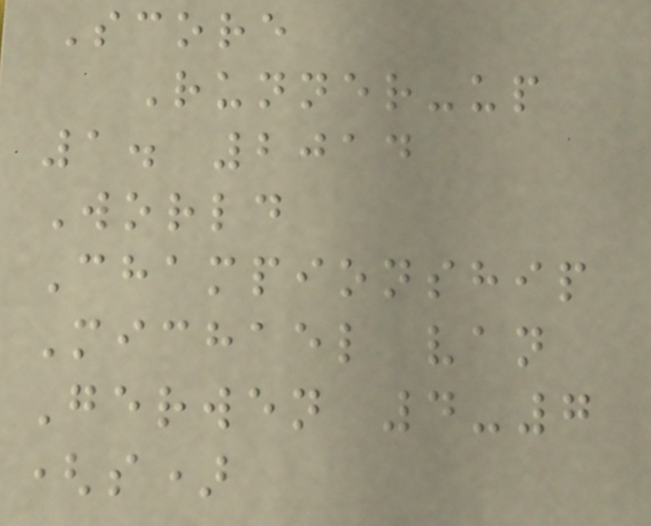Score
Runner-up
1. 2014
World
Championship
Michael van
Gerwen 4-7
(s)
